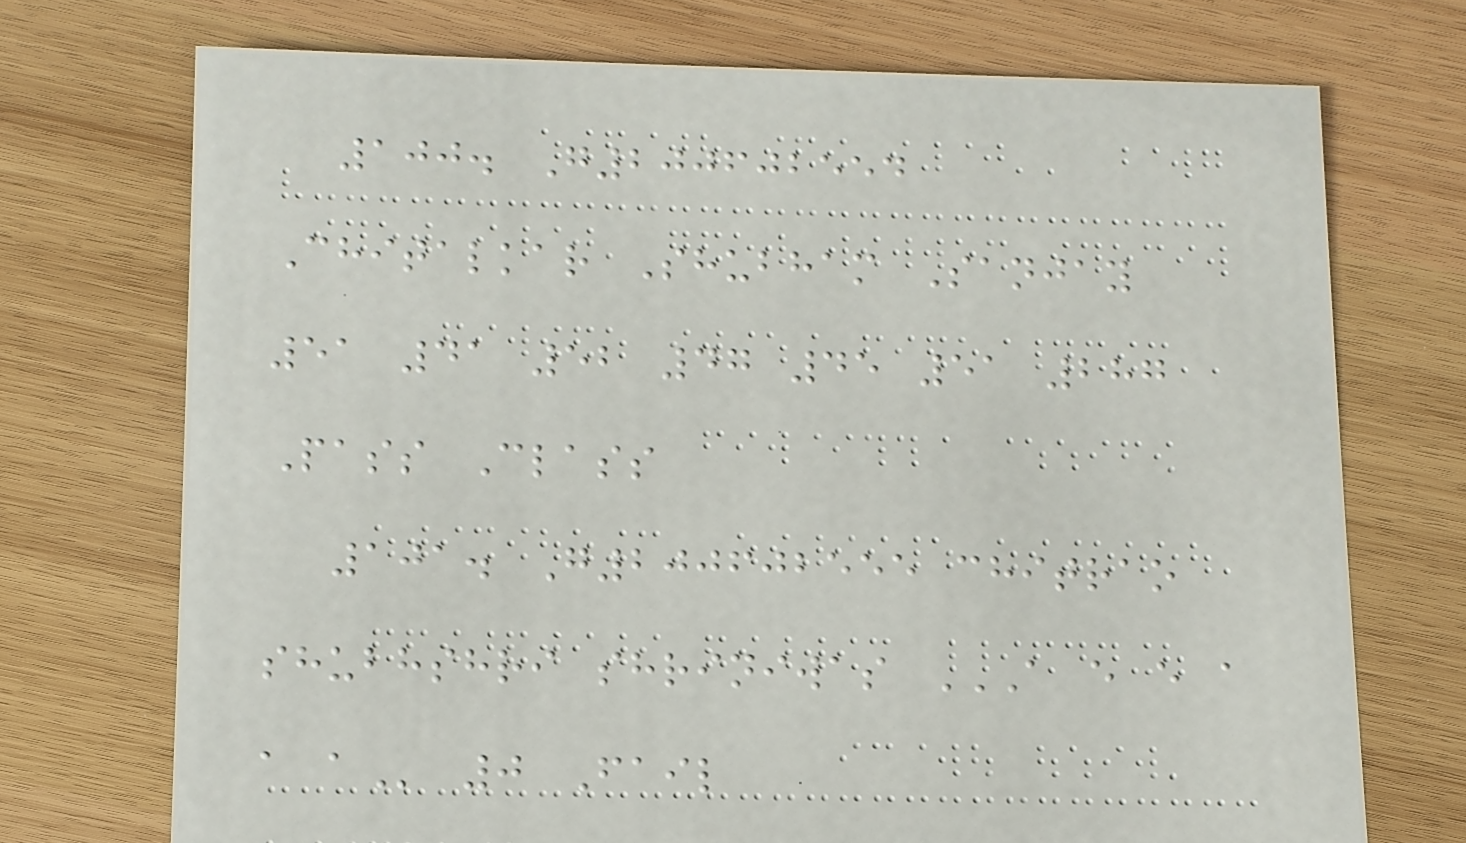100. G200602554
Chitalkar Shubham Sanjay
51 41 52 47 45 51 287
Pass Class
101. G200602555 chitrao
shubhshri shriniwas A E E A
A A 0 Fail
